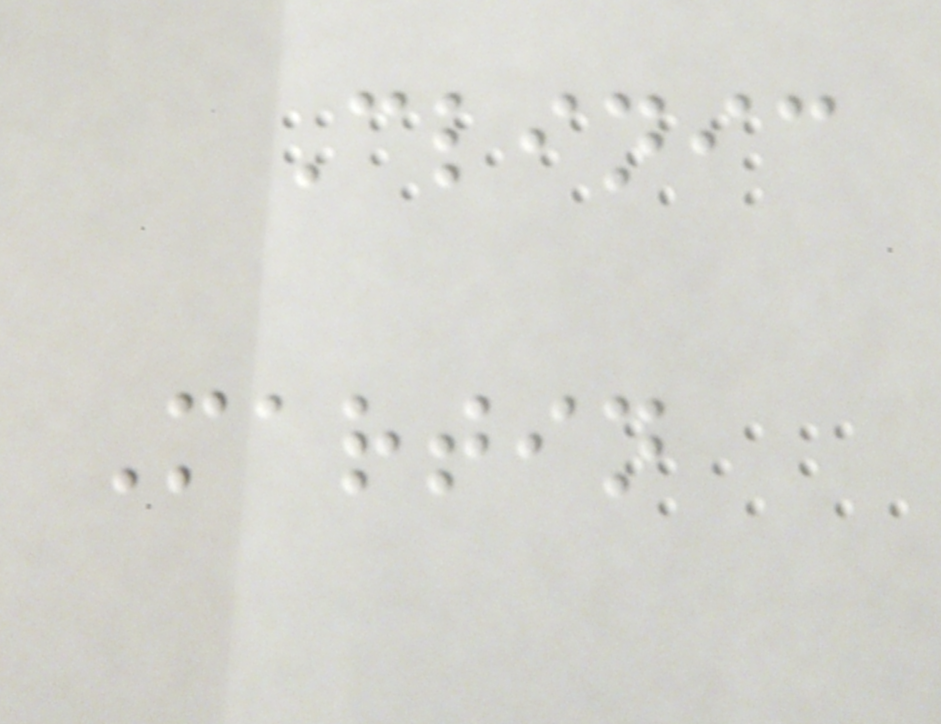Clinic
Martin
